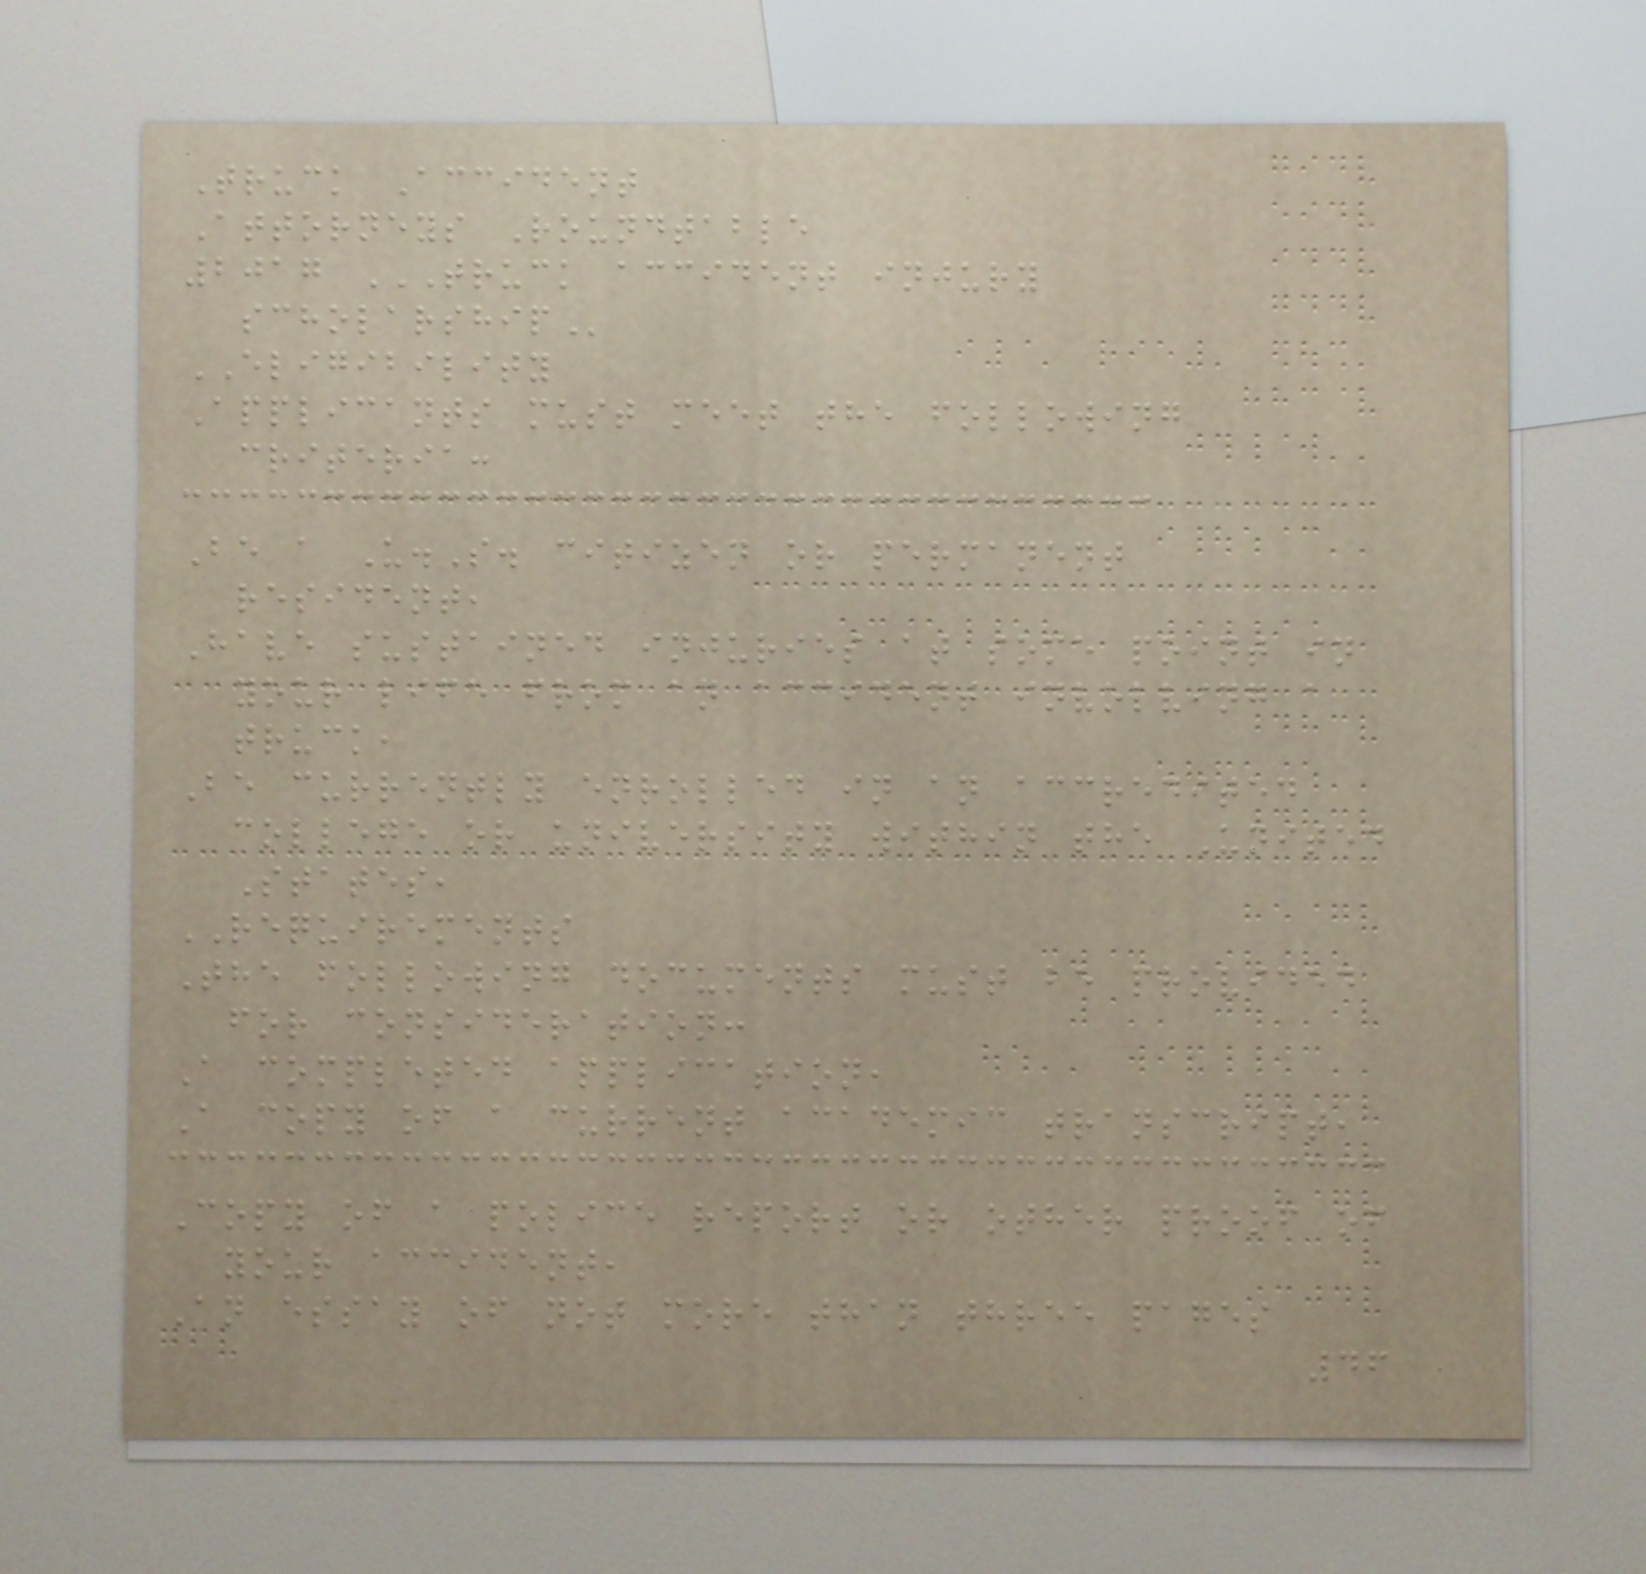Truck Accident
Attorneys Roundtable
2017 TRUCK ACCIDENT INJURY
SCHOLARSHIP
ELIGIBILITY
Applicants must meet the following
criteria:
Be a U.S. citizen or permanent
resident,
Have sustained injuries at some point in
your life from an accident involving a
truck,
Be currently enrolled in an accredited
college or university within the United
States,
REQUIREMENTS
The following documents must be provided
for consideration:
A completed application,
A copy of a current academic transcript,
Copy of a police report or other proof of
your accident,
An essay of not more than three pages
46
